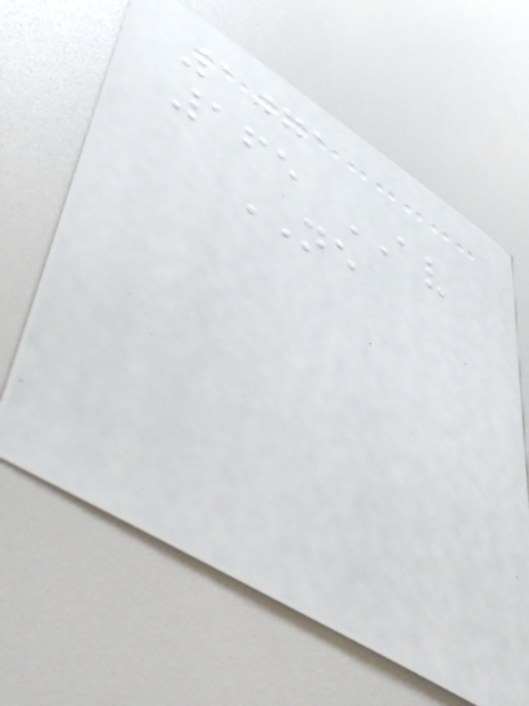1071
165 AV
NE
